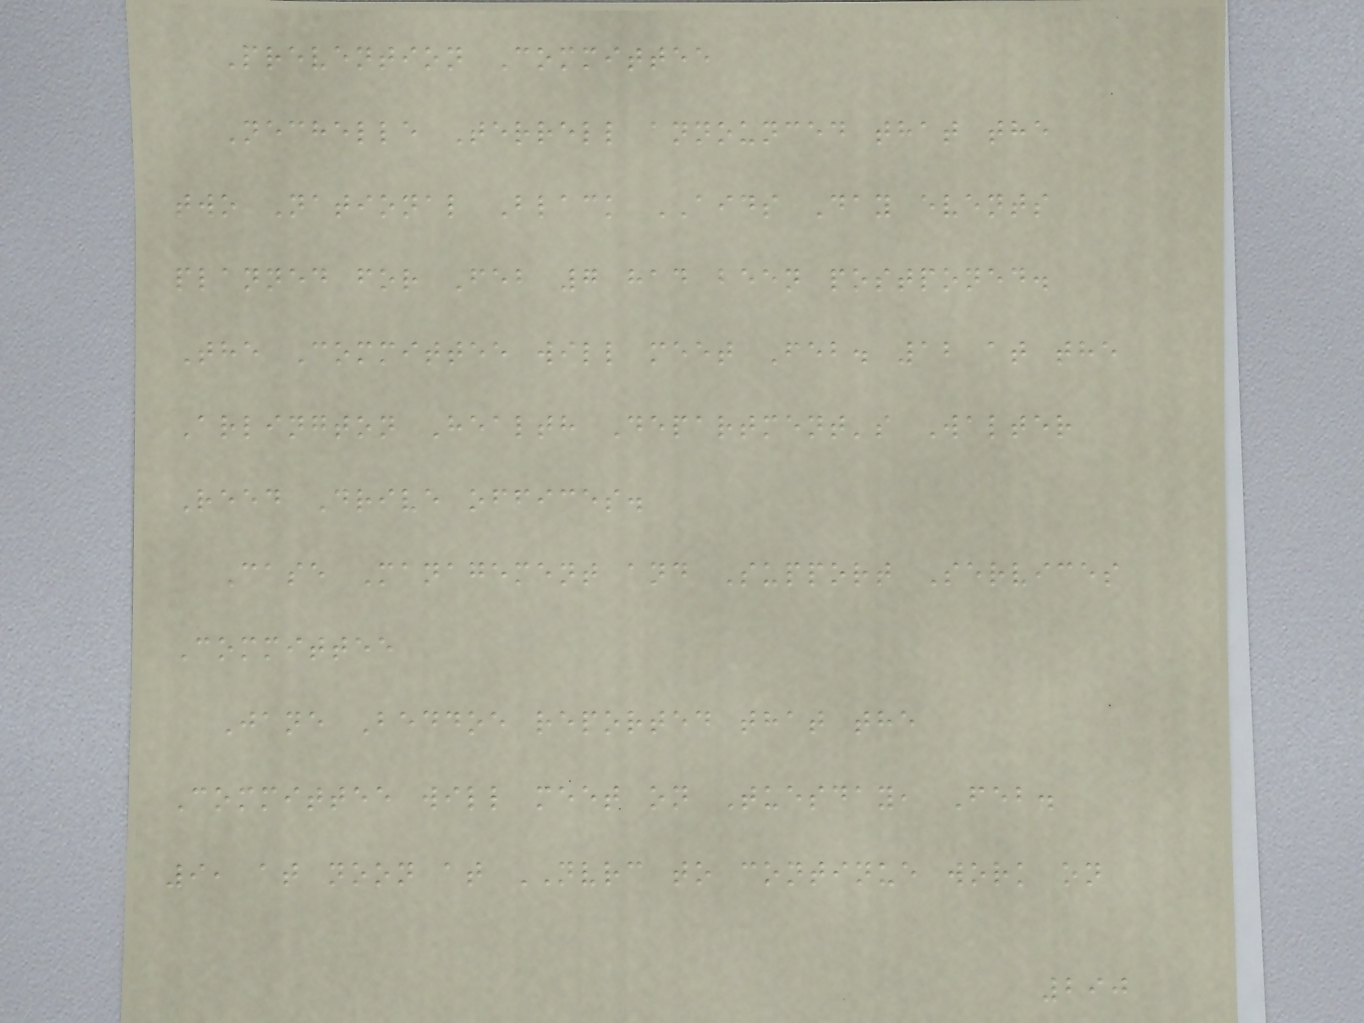Prevention Committee
Nechelle Terrell announced that the
two National Black AIDS Day events
planned for Feb 7 had been postponed.
The Committee will meet Feb. 12 at the
Arlington Health Department's Walter
Reed Drive offices.
Case Management and Support Services
Committee
Jane Beddoe reported that the
Committee will meet on Tuesday, Feb.
9, at noon at NVRC to continue work on
290
